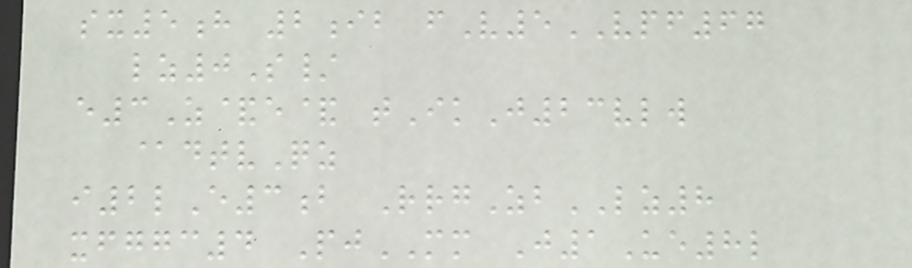sx5h 2ib fV5VPF67
lz0S/
e3Z&e& tIkJ23vlw
@dtvQz
i2lE3b RrgZbLZ8
xfggc4 PjMM J1Ue8l
